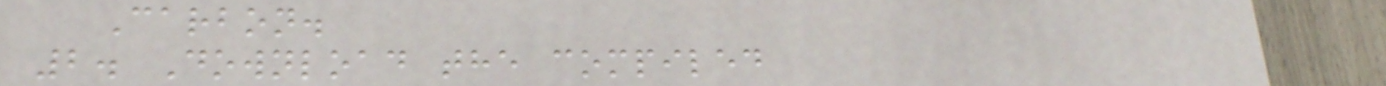Carbon.
2. Download the compiled
